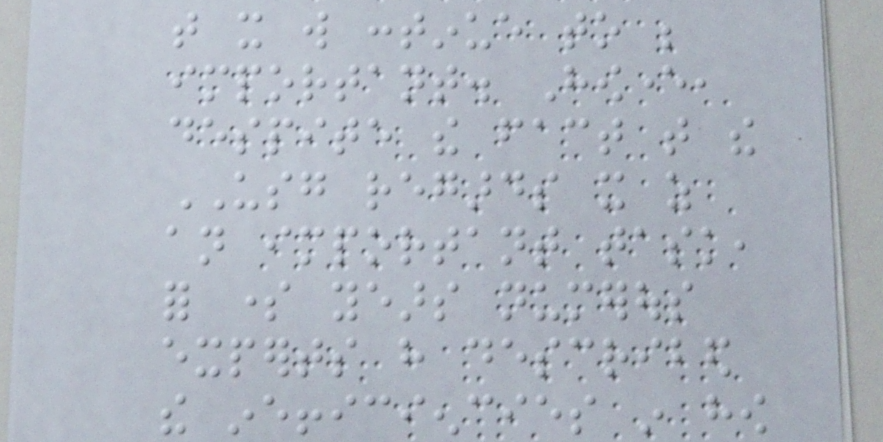that it will continue to be
important. However,
despite the fact that the
USG regards it as
an important task,
for some years numerous
experts have described
the inefficiencies in how
